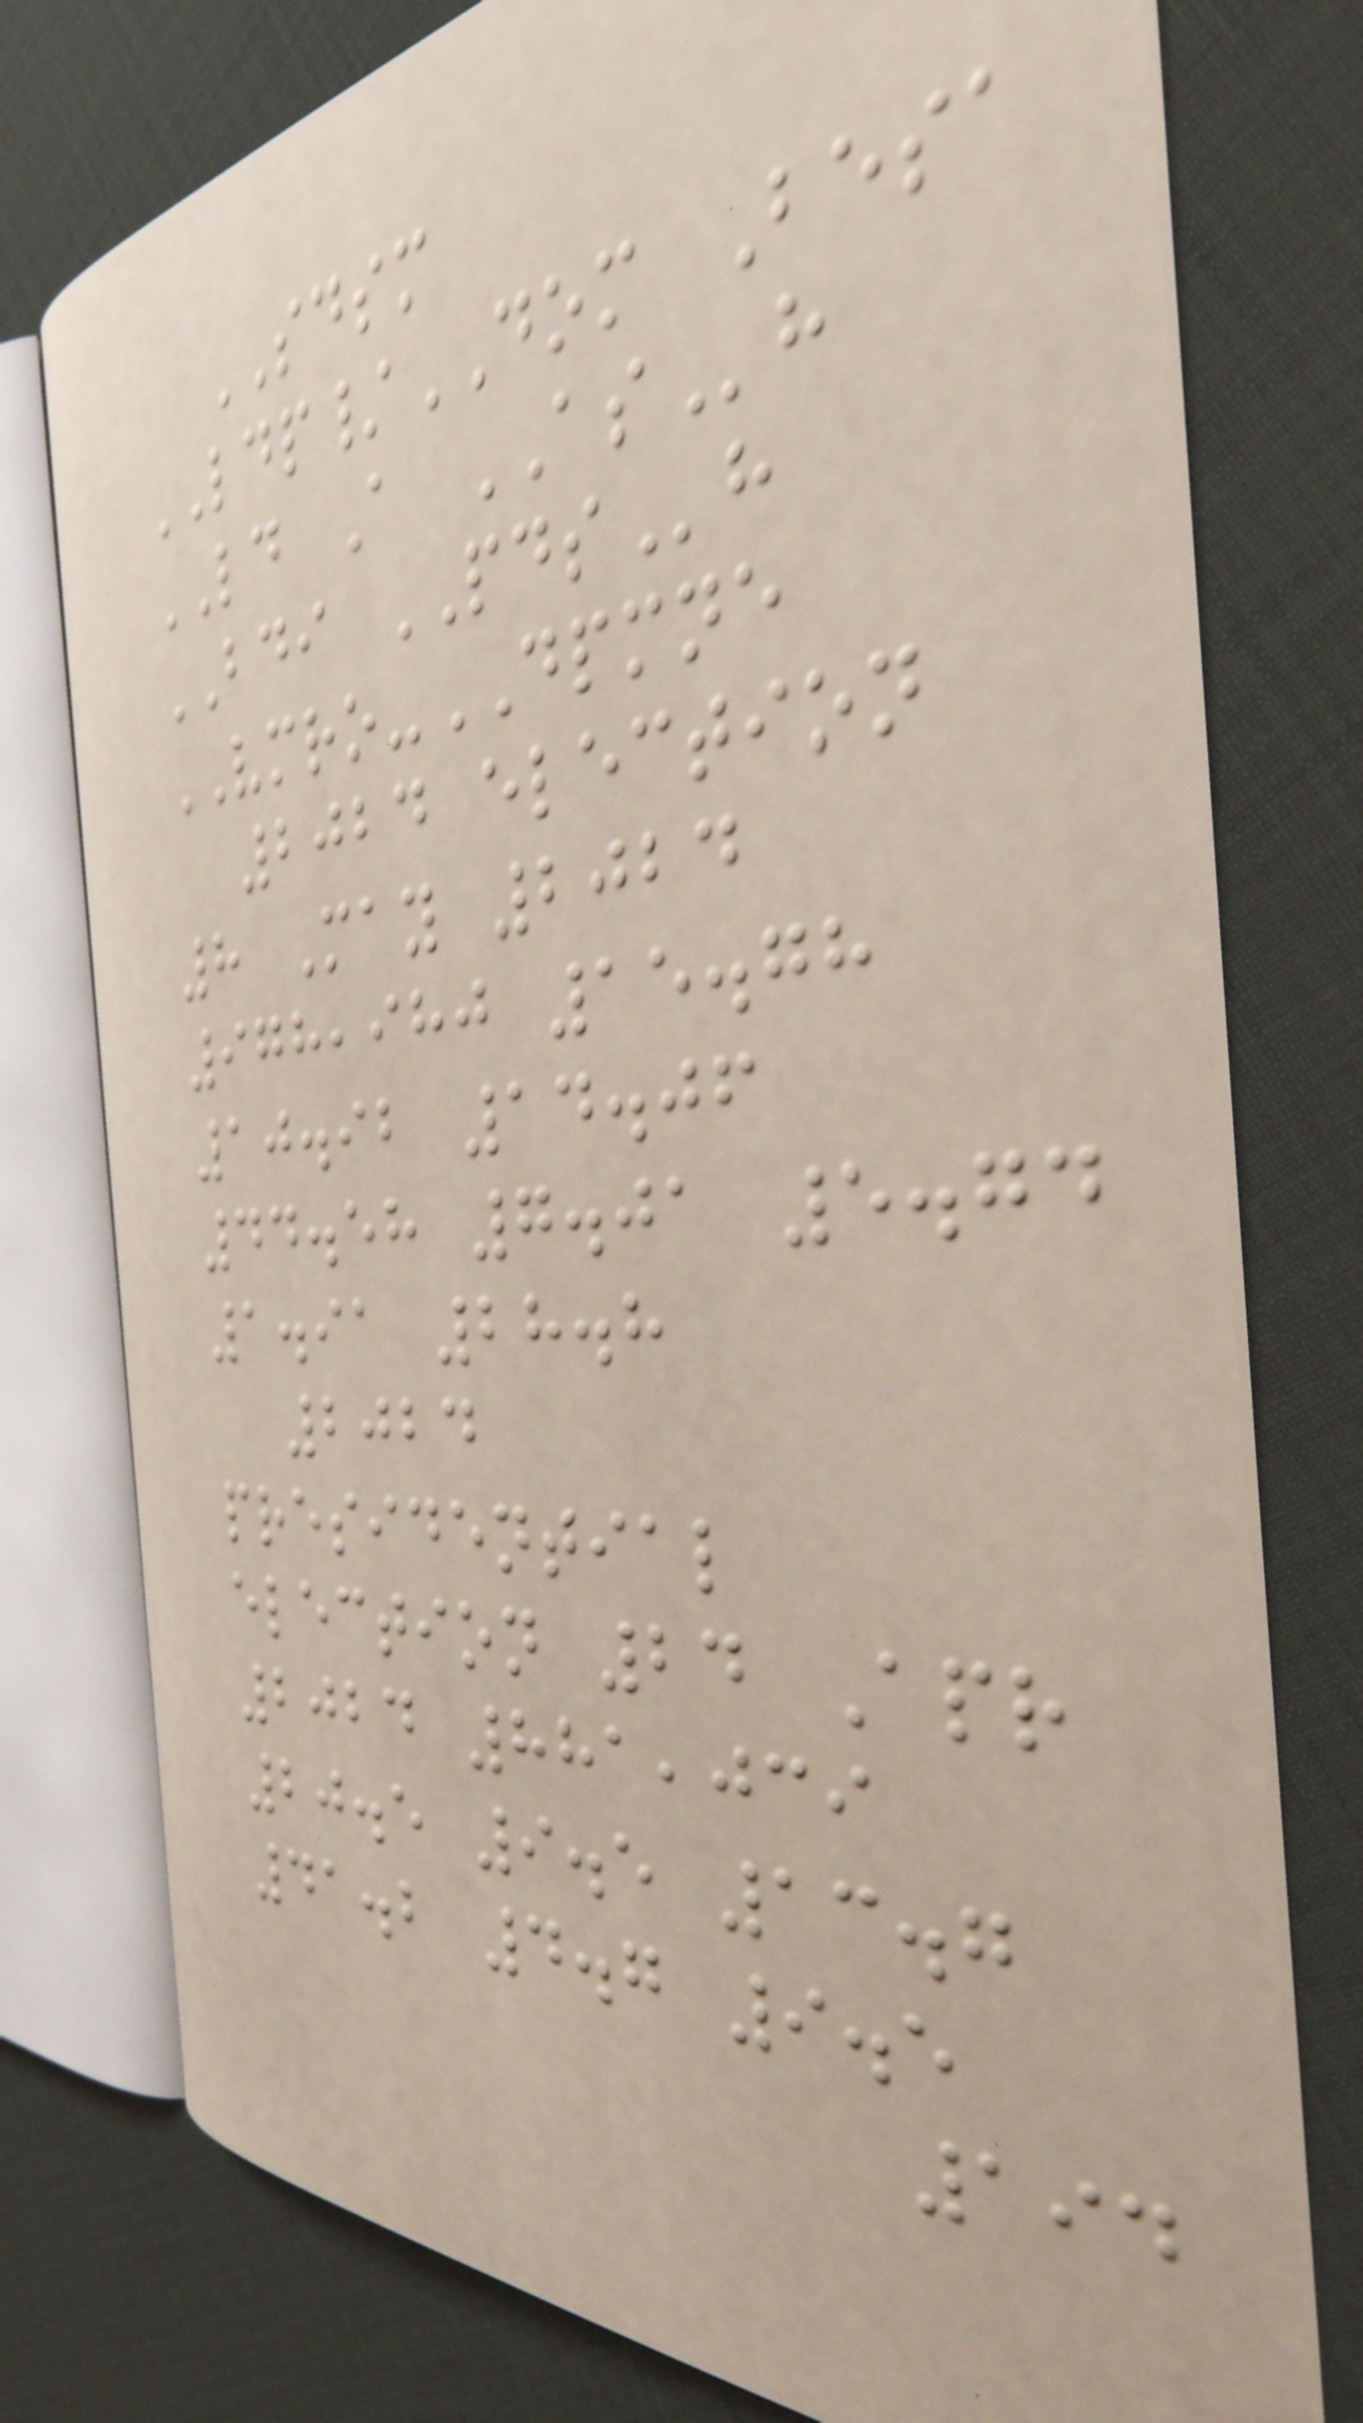SDSM
LDP/DOM Besa
LD A ASh
BDI PDSh
VMRO-DPMNE
2024 election
8 May 2024
978,980 15.78
10.92 14.06
44.58 7.01 5.74
1.91 28.8
2024
presidential
election 24 Apr
2024 881,039
20.5 9.5 13.7
41.2 4.7 9.5
194
